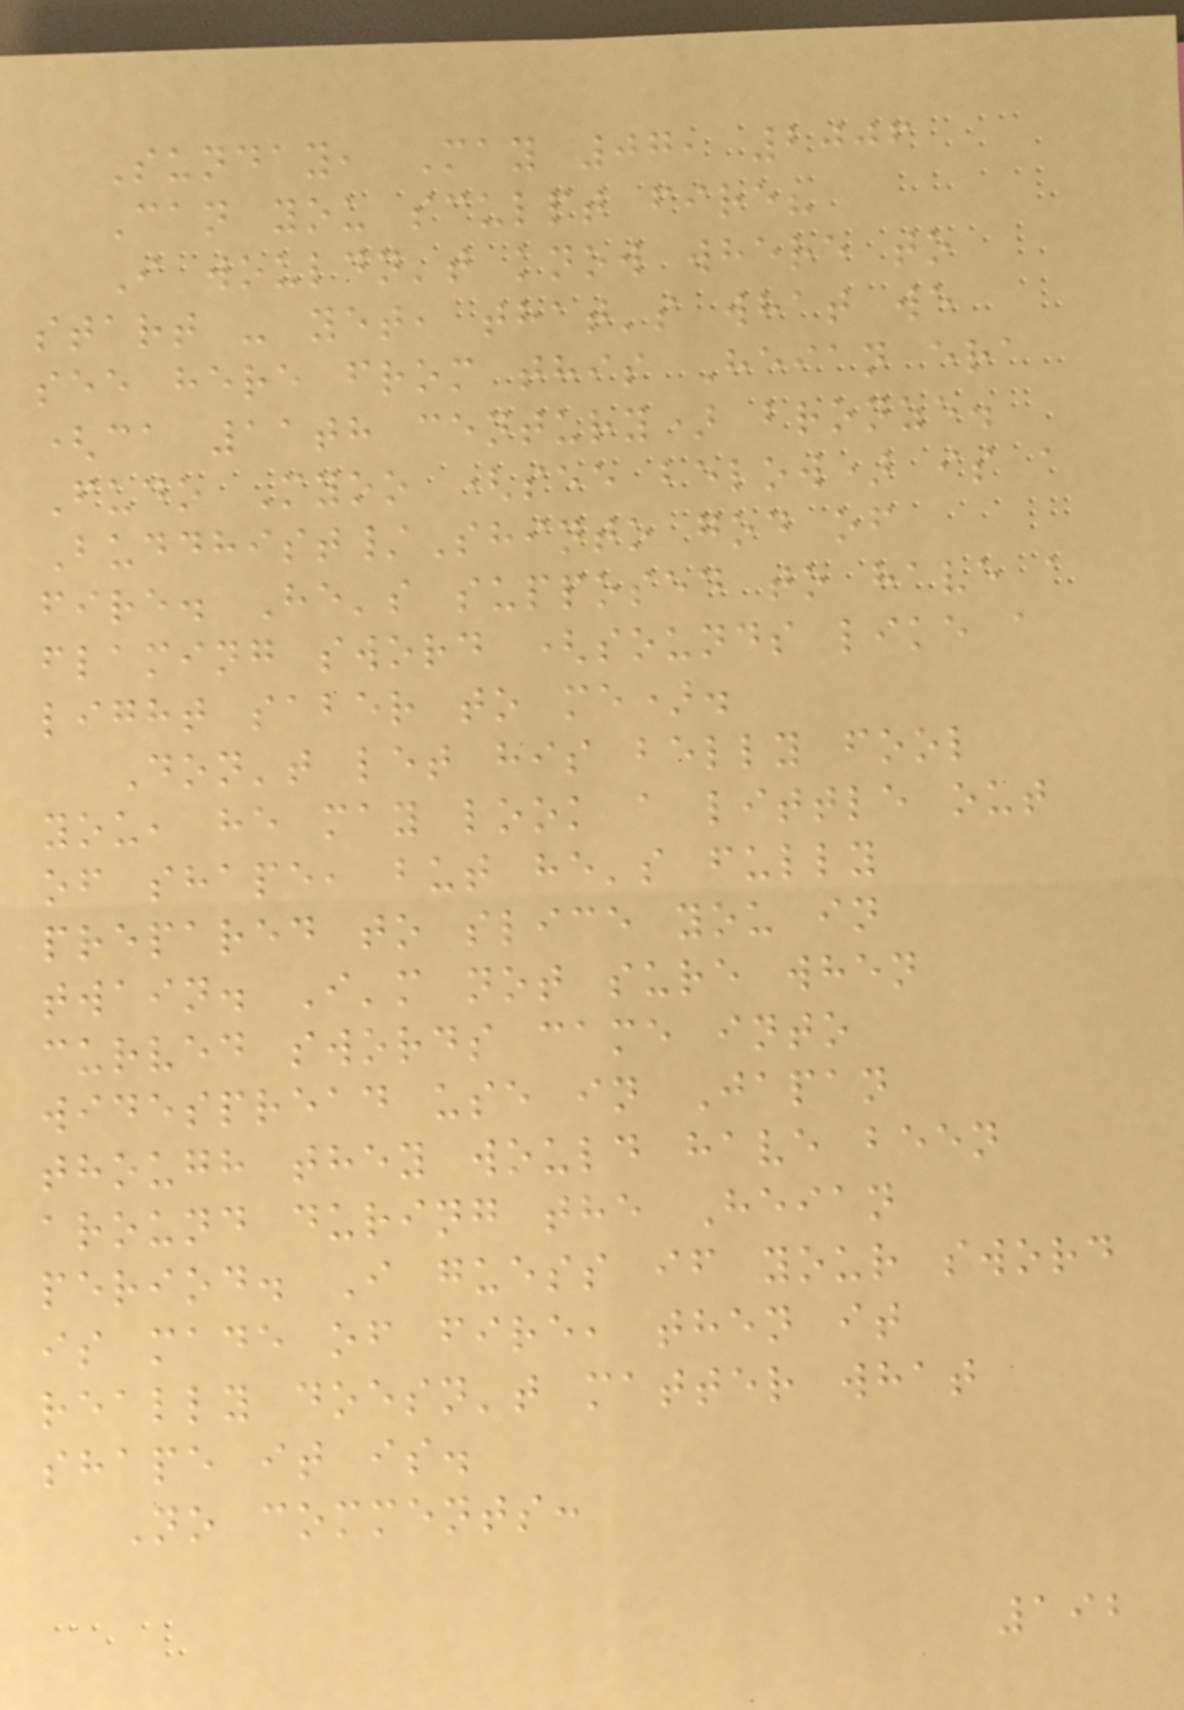Sunday, May 07, 2006
Can you sculpt fire?
I wouldn't know where to
start - yet, that's what we
see here from this Heian era
(ca 11th century) bronze.
Fudo Myoo (see below) is a
Buddhist/Shinto god of
fire. He's supposed to have a
flaming sword (sounds like a
light saber to me).
Don't let his belly fool
you, he may look a little out
of shape, but he's fully
prepared to slice you in
twain. I'm not sure when
curved swords came into
widespread use in Japan
though they would have been
around during the Heian
period. I guess if your sword
is made of fire, then it
really doesn't matter what
shape it is.
No comments:
192
